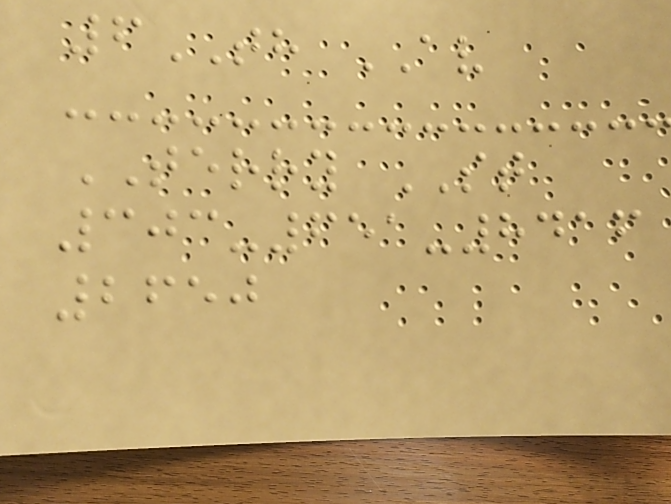6TH AV
TERRY ST
303-651-8416
2650
